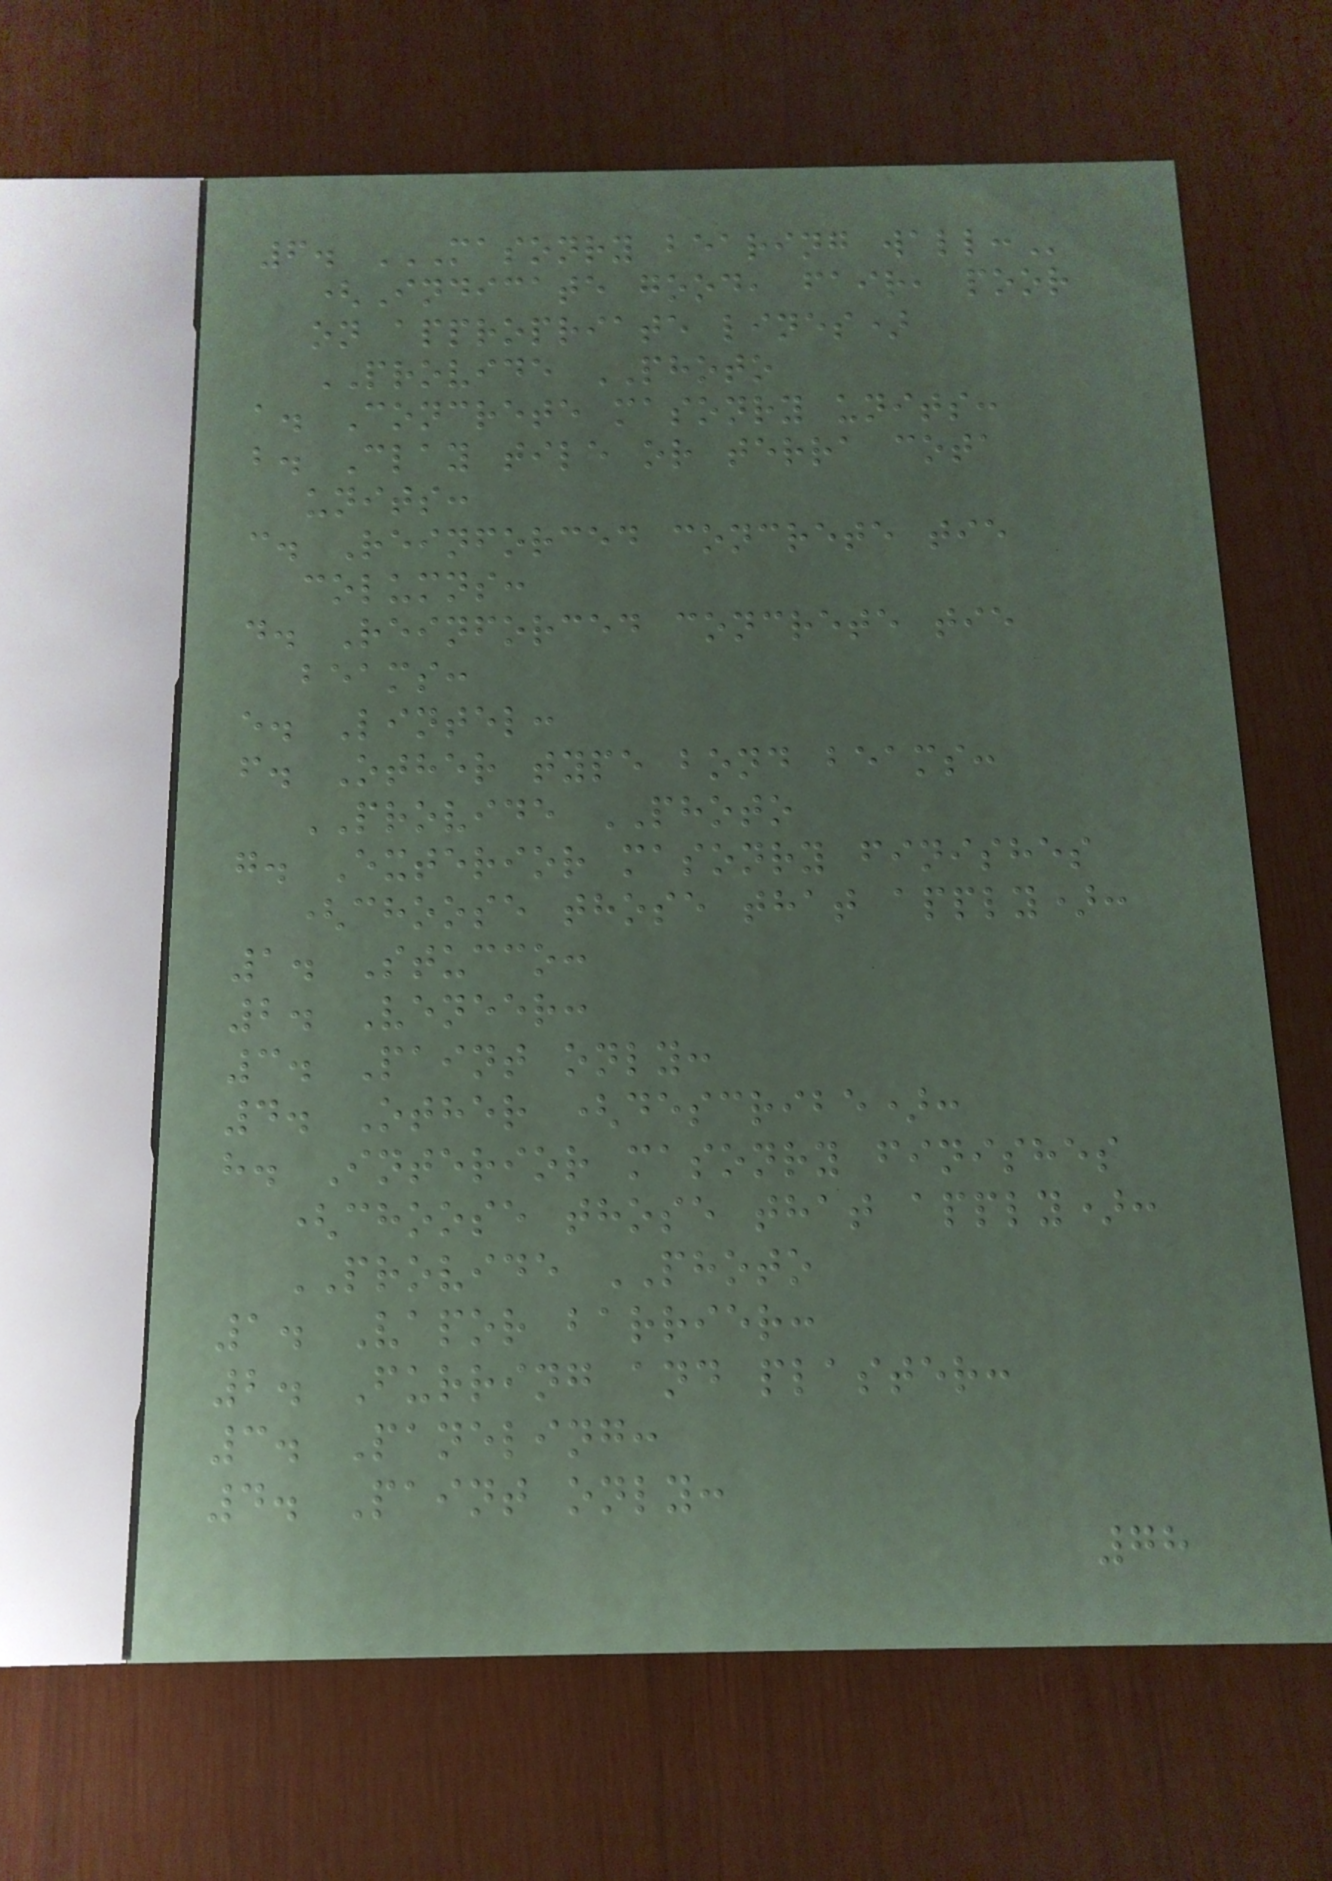6. MASONRY BEARING WALL:
(Indicate good, fair, poor
on appropriate lines)
PROVIDE PHOTO
a. Concrete masonry units:
b. Clay tile or terra cota
units:
c. Reinforced concrete tie
columns:
d. Reinforced concrete tie
beams:
e. Lintel:
f. Other type bond beams:
PROVIDE PHOTO
g. Exterior masonry finishes
(choose those that apply):
1. Stucco:
2. Veneer:
3. Paint only:
4. Other (describe):
h. Interior masonry finishes
(choose those that apply):
PROVIDE PHOTO
1. Vapor barrier:
2. Furring and plaster:
3. Paneling:
4. Paint only:
78
